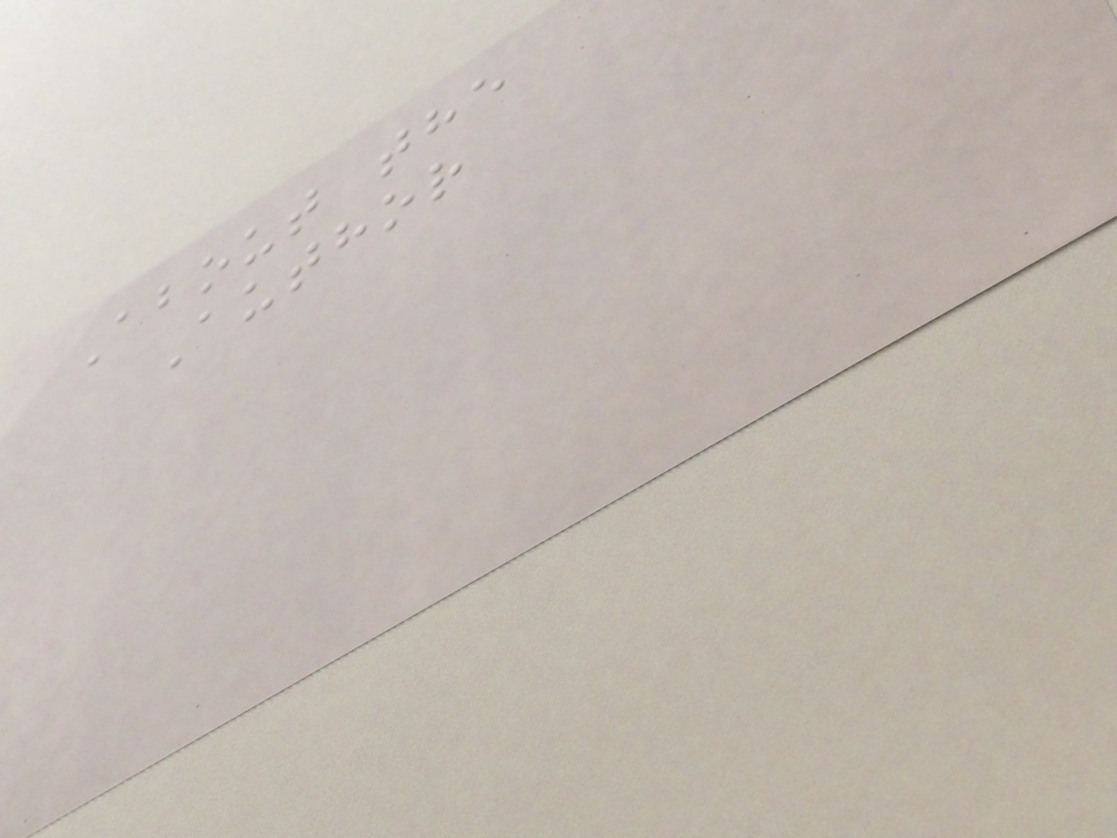About the
Author
